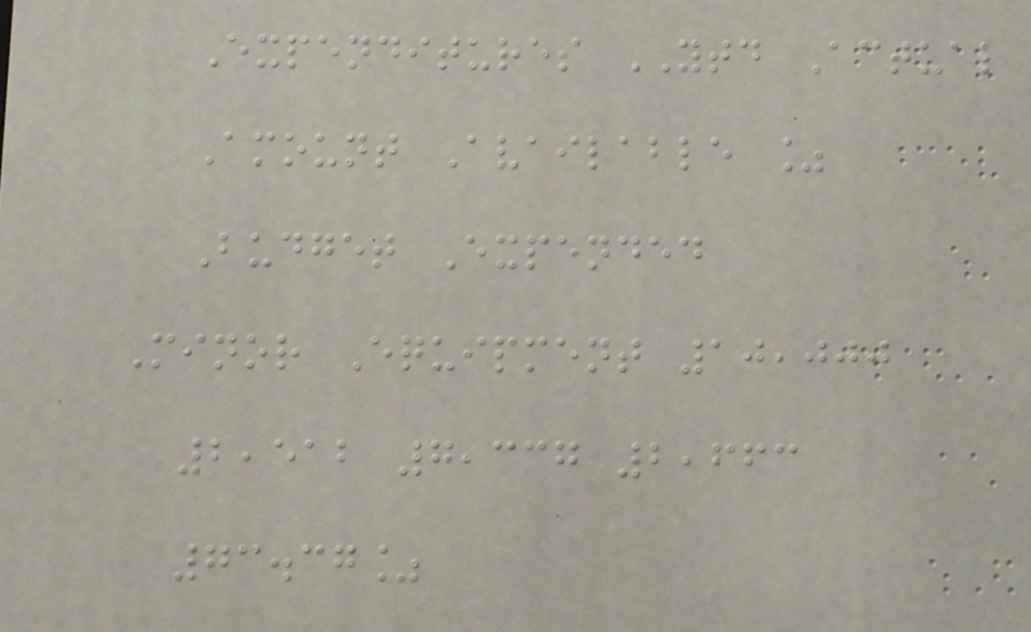Expenditures YTD Actual
Amount Available %
Budget Expended
Minor Equipment 10,000
2,512 7,337 2,663
73.37%
